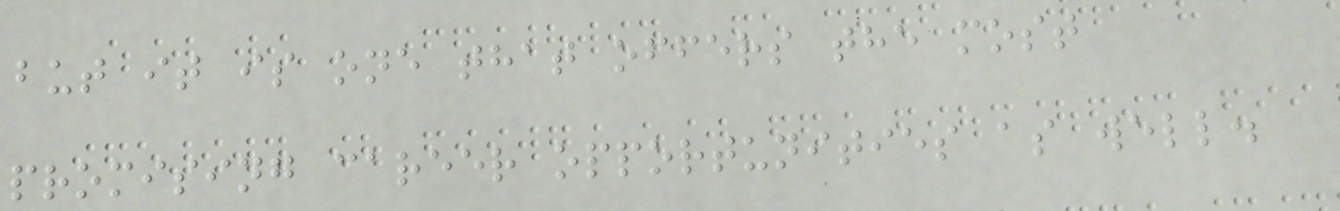but it is one that offers the most
promising career opportunities as well.
